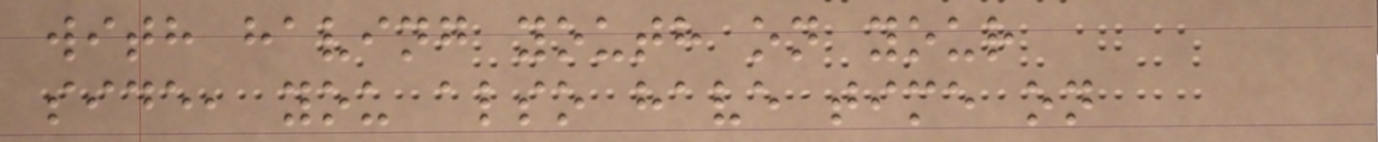with having youth on your
side, you also have time on
